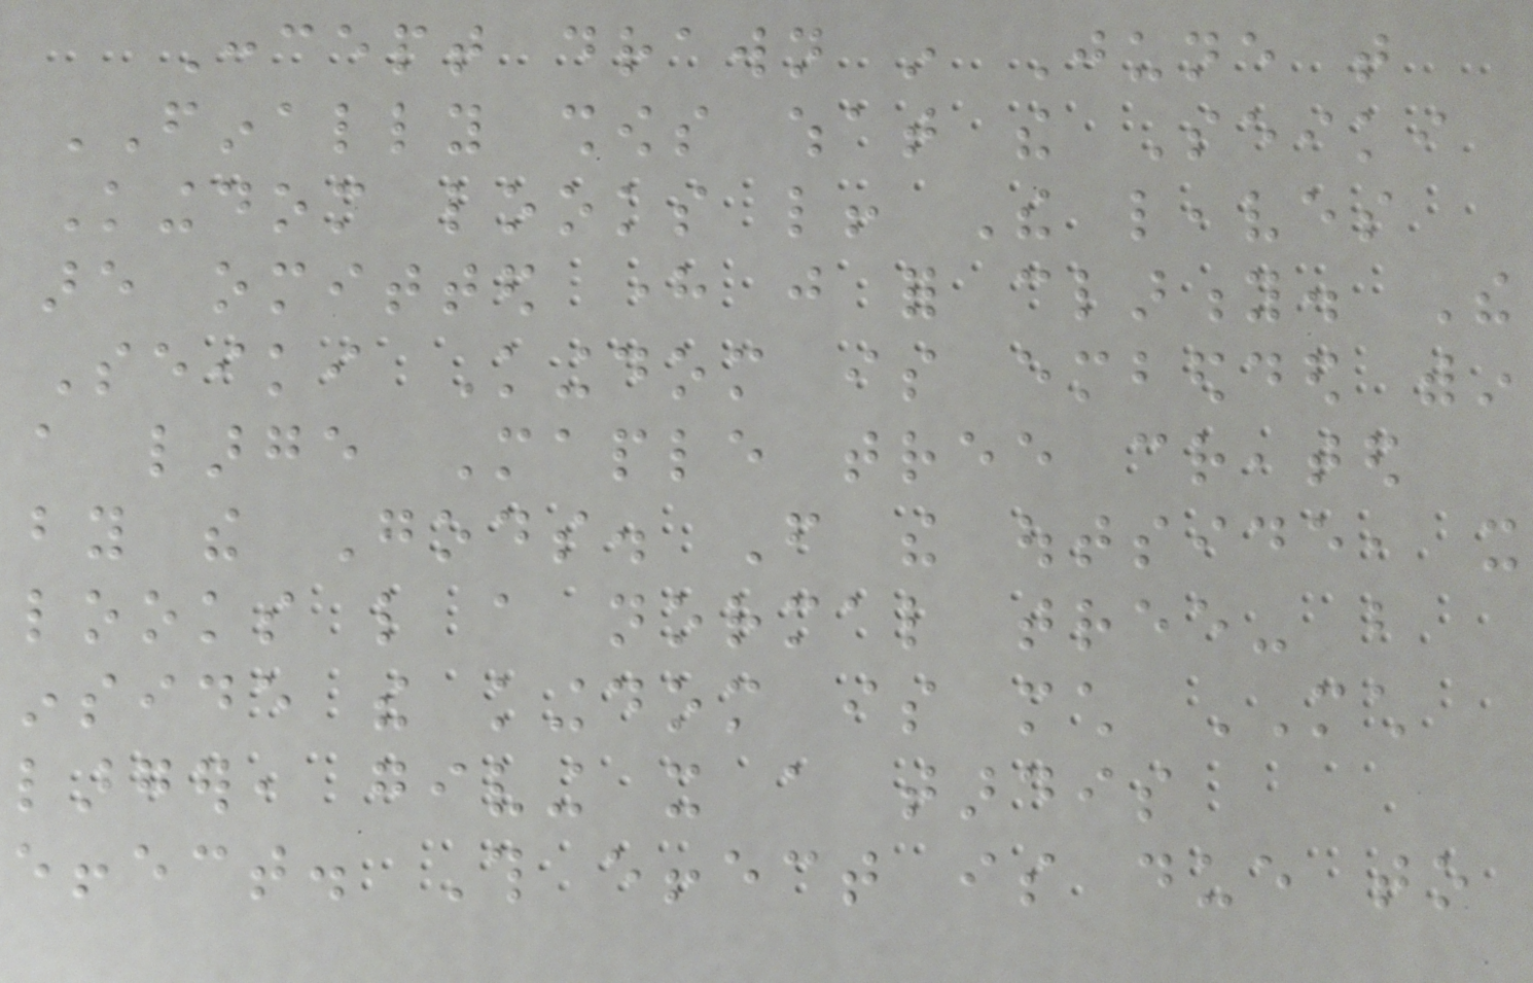Concept drawn in June that
FINALLY shows what the Seiki
Kingdom looks like! The leaves
are omitted here just for clarity. The
Seiki Kingdom is embedded within
a large Maple tree created
by the Gods. From the outside, it
looks like a normal tree- but
inside the kingdom is much MUCH
larger, giving it a tardis
effect. This effect is due to
